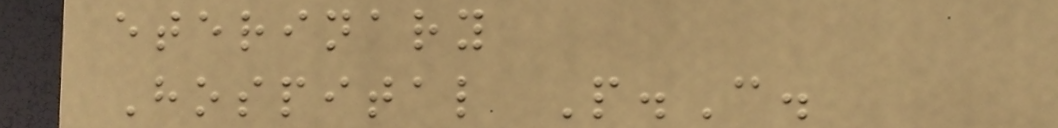eterinary
Hospital P.C.
